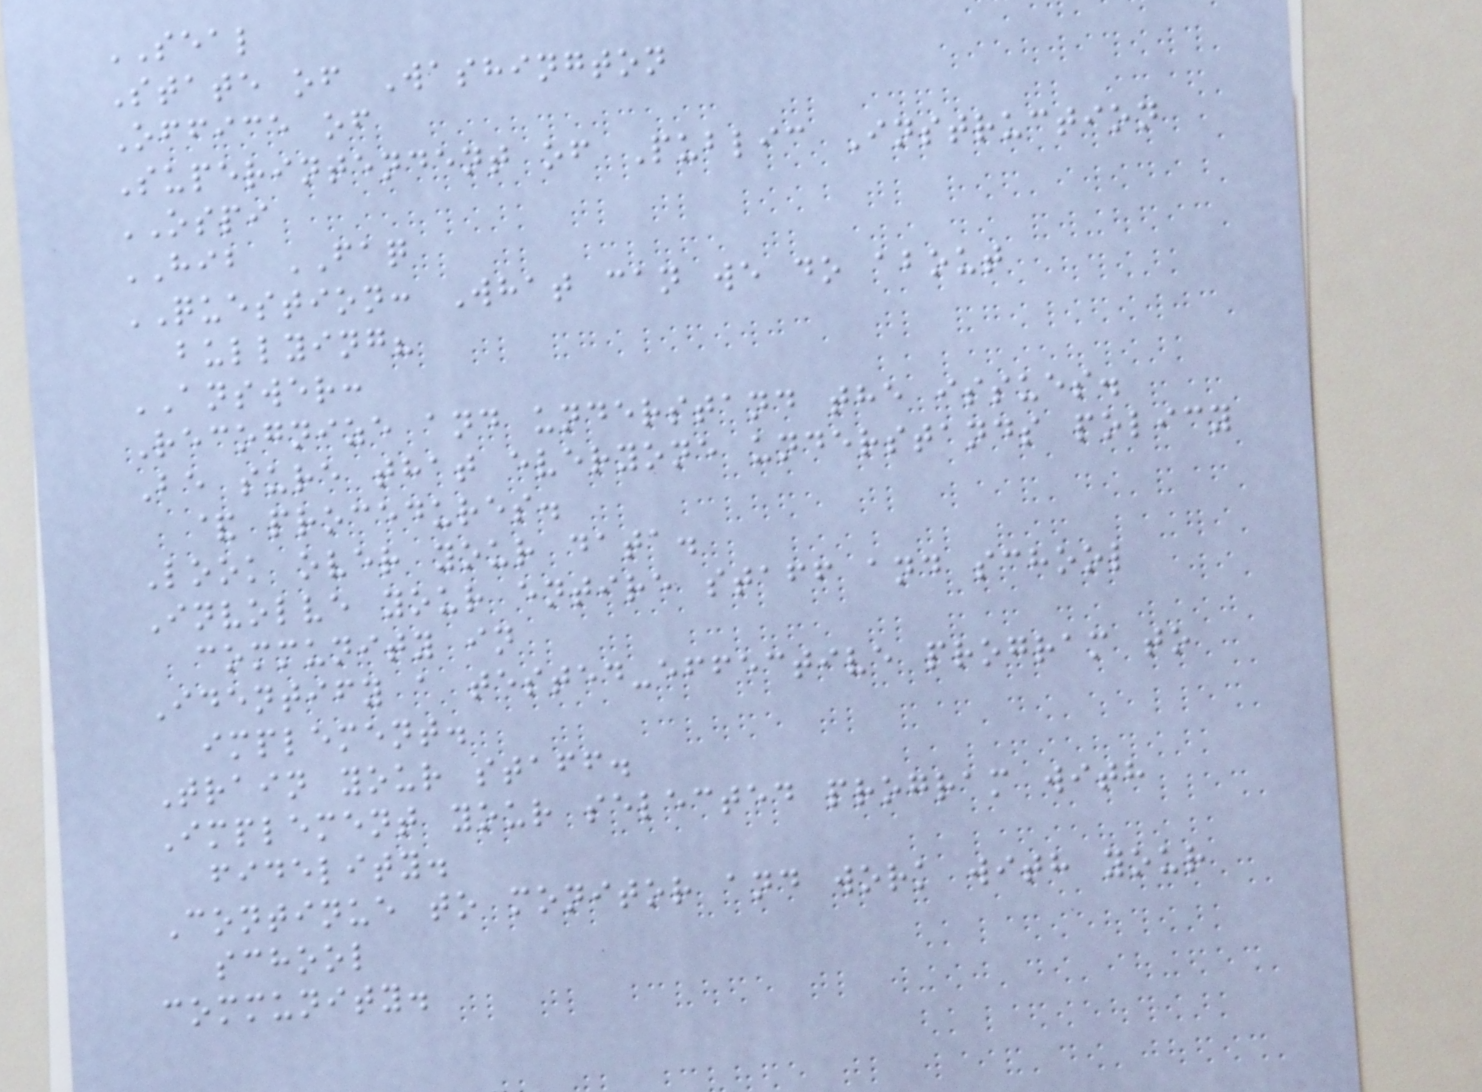SEAL
State of Washington
Office of
Superintendent of Public Instruction
OSPI
HIB FAQ
QUESTION: What can we do about
bullying?
ANSWER:
Recognize and understand the issues.
Be sure that everyone understands policy
& procedures.
Look over your data.
Involve your entire staff and school
community in
Identify a tested-effective program to
implement.
Train your staff.
Implement your selected program with
fidelity.
Continue to monitor and work with your
school
community.
